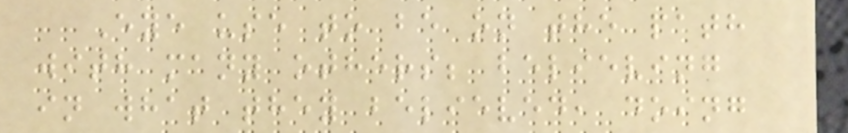Eye use to be on the path
with many others; believing
in what they believed, doing
